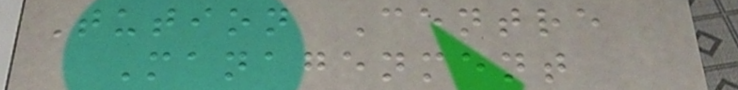Tution Centre
Managenment
